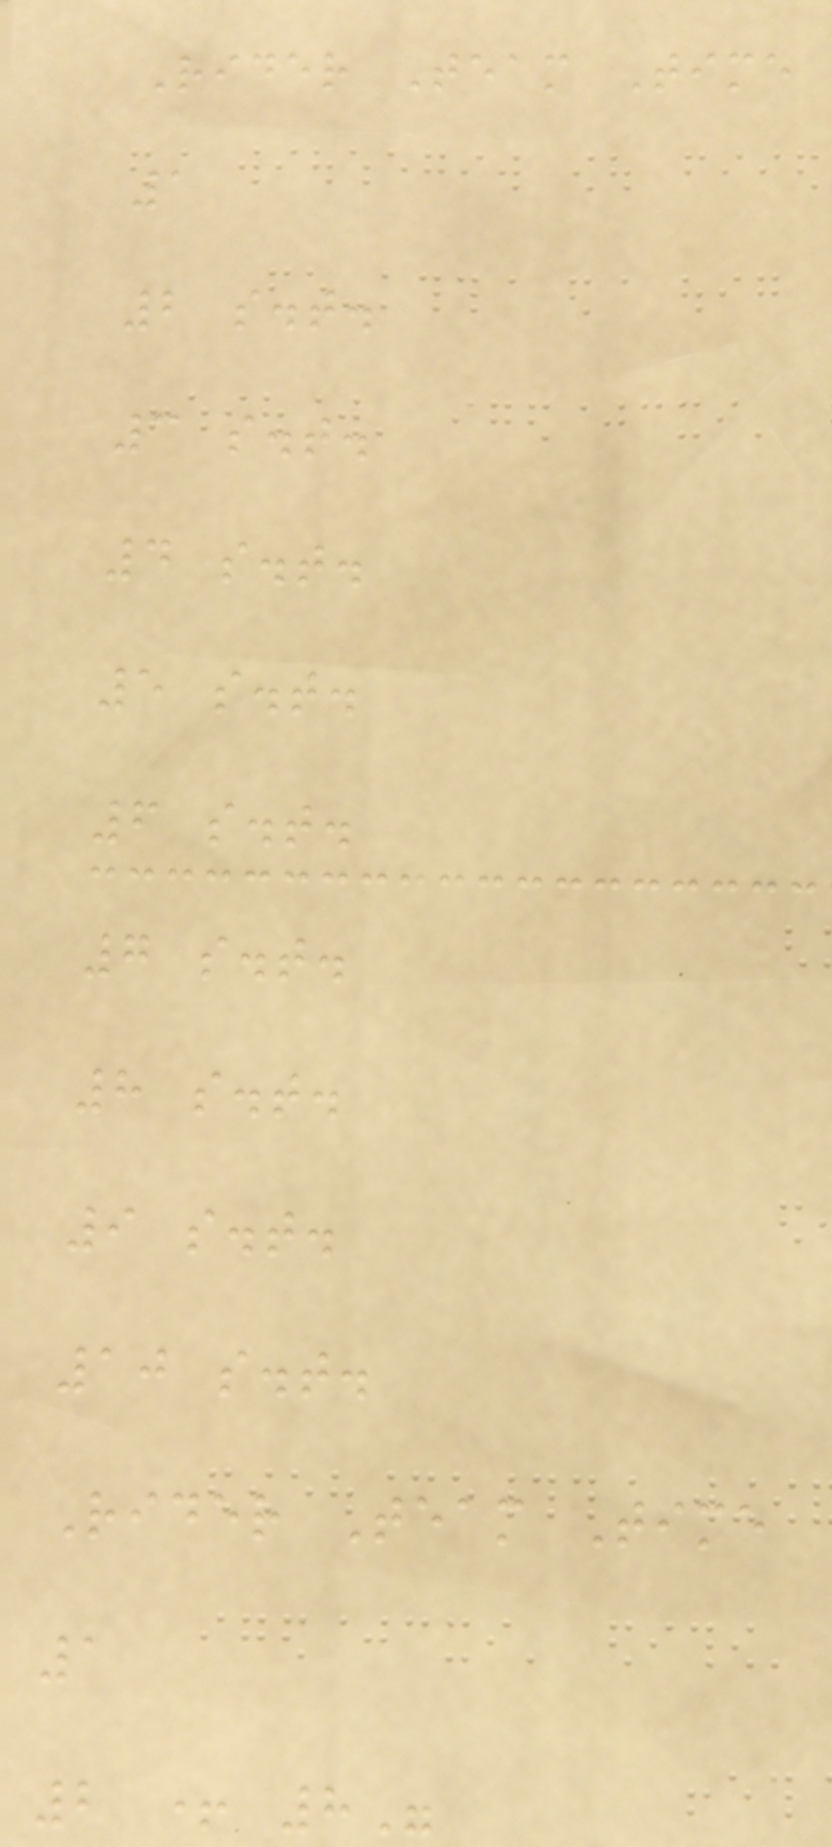Rider Team Time
1
2 s.t.
3 s.t.
4 s.t.
5 s.t.
6 s.t.
7 s.t.
8 s.t.
9 s.t.
10 s.t.
Rider Team Time
1
2 + 8"
